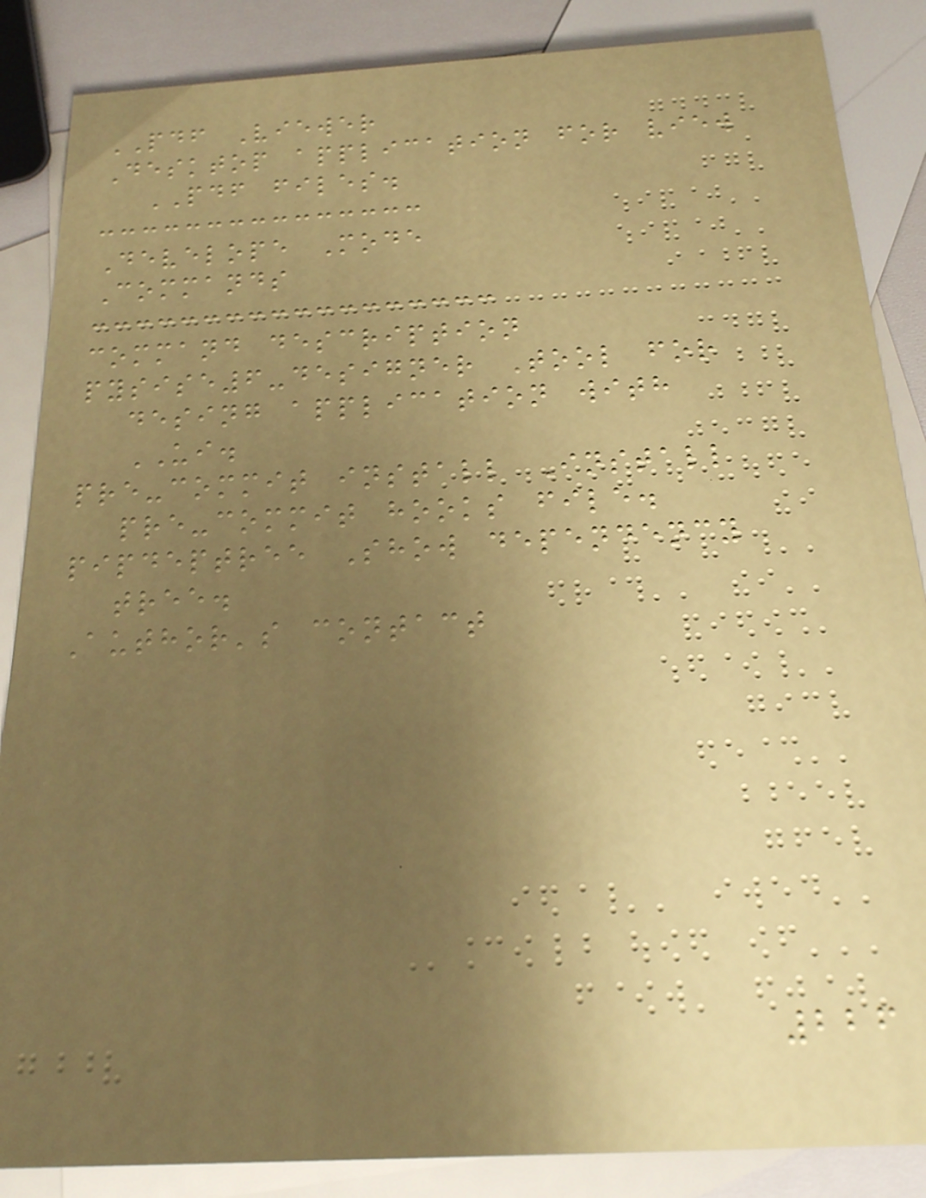PDF Viewer
Desktop application for view
PDF files.
Develope Mode
Commands
command description
pysise6-designer Tool for
desing application with
UI.
pre-commit install Install
pre-commit hooks file.
pipdeptree Show dependency
tree.
Author's contact
226
